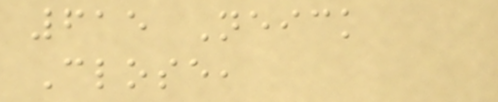615 Neick
Close,
